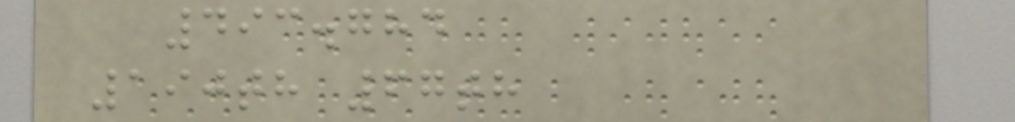493.784
190th 67th
